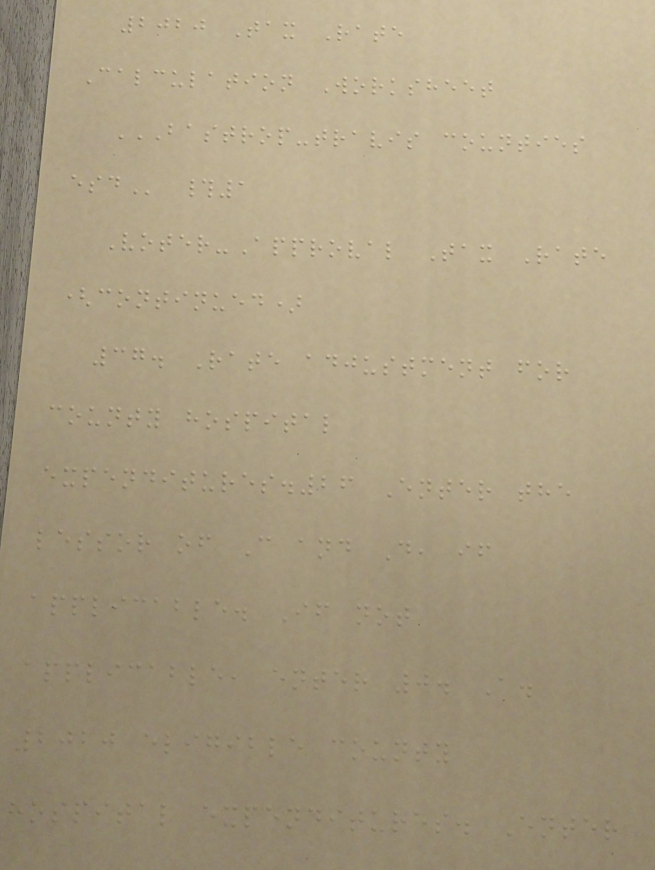2020 Tax Rate
Calculation Worksheet
BASTROP-TRAVIS COUNTIES
ESD #1
Voter-Approval Tax Rate
(continued)
37. Rate adjustment for
county hospital
expenditures.26 Enter the
lessor of C and D, if
applicable. If not
applicable, enter 0. A.
2020 eligible county
hospital expenditures. Enter
